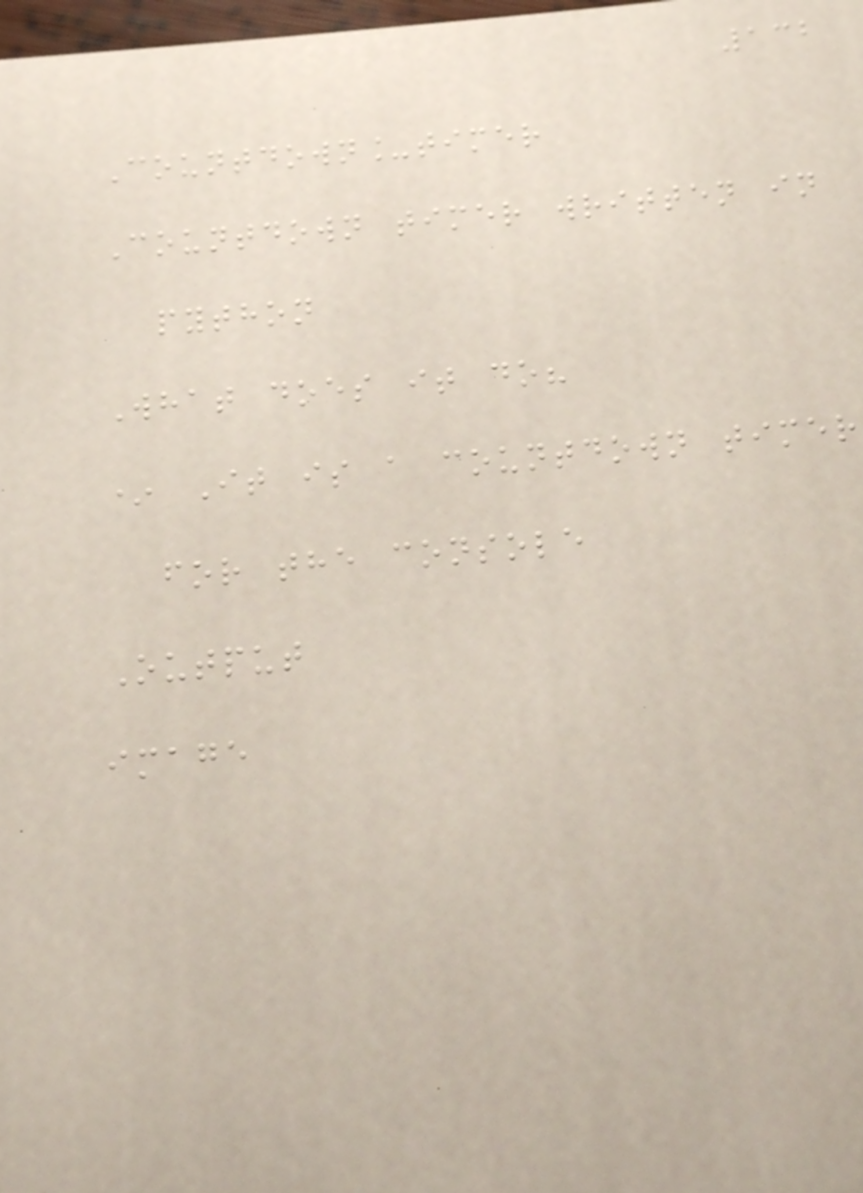132
Countdown_timer
Countdown timer written in
python
What does it do?
* It is a countdown timer
for the console
Output
image
